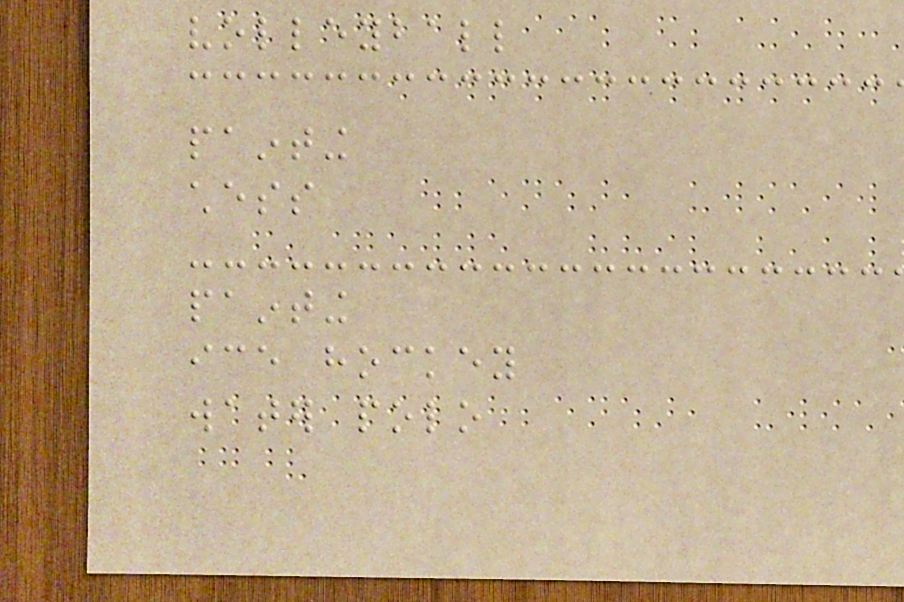volleyball
painting
chess
painting
ice hockey
water polo
